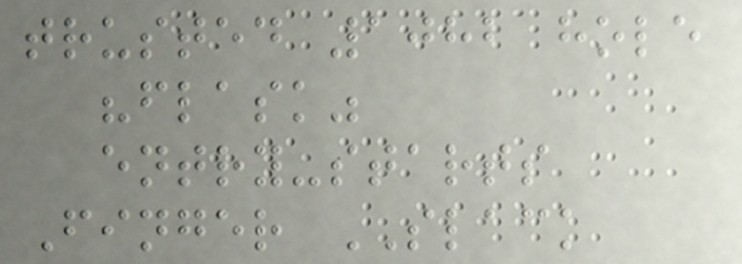trusted 1082 hole
"flask"
entry-starts
Finger SLACK
